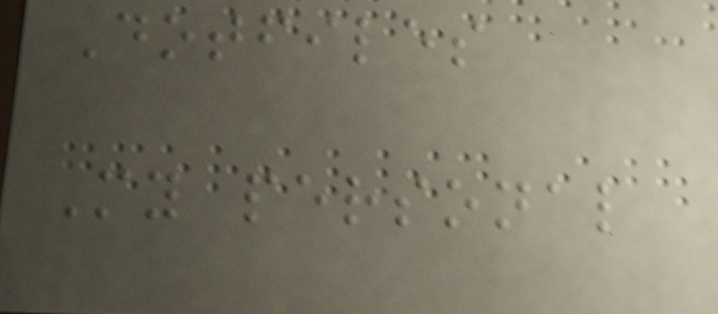Dotfiles
My personal
